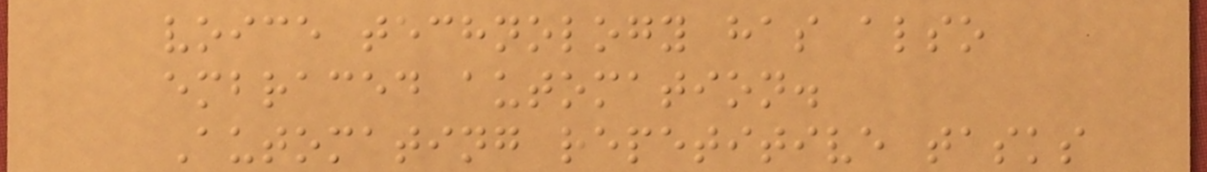voice technology has also
embraced automation.
Automating repetitive tasks
